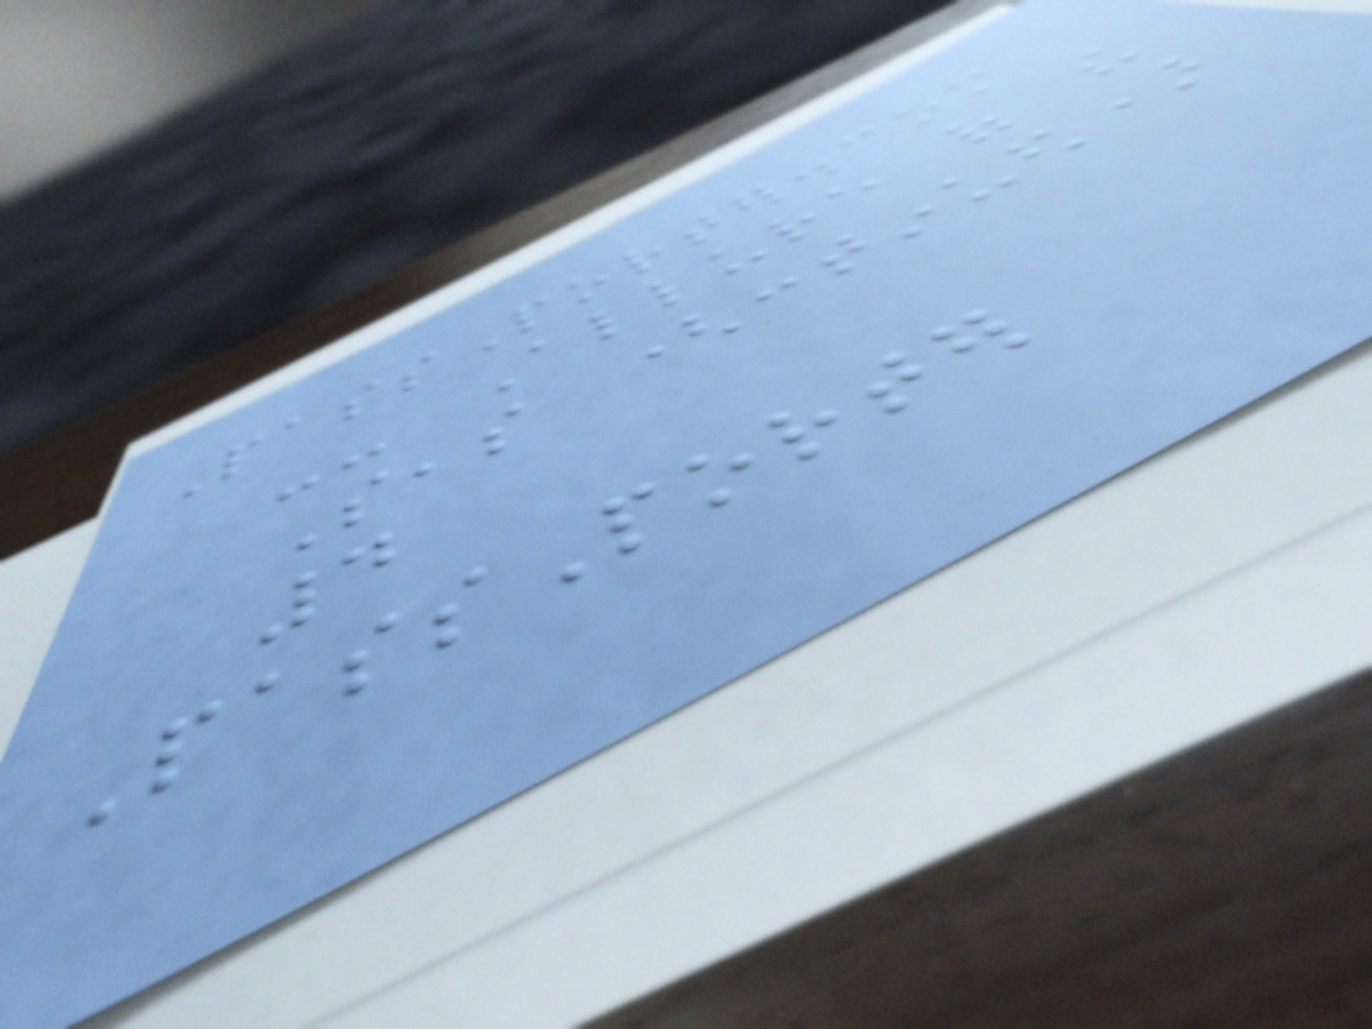PassPorter.com
-- Allure of the
Seas (continued)
4
PassPorter
